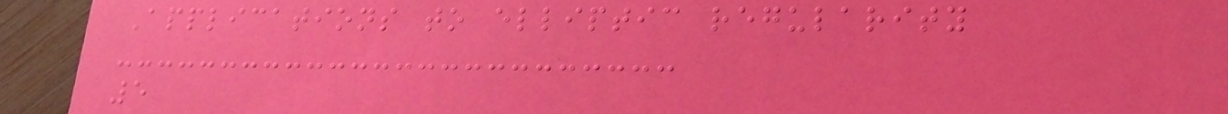Applications to elliptic regularity
5
